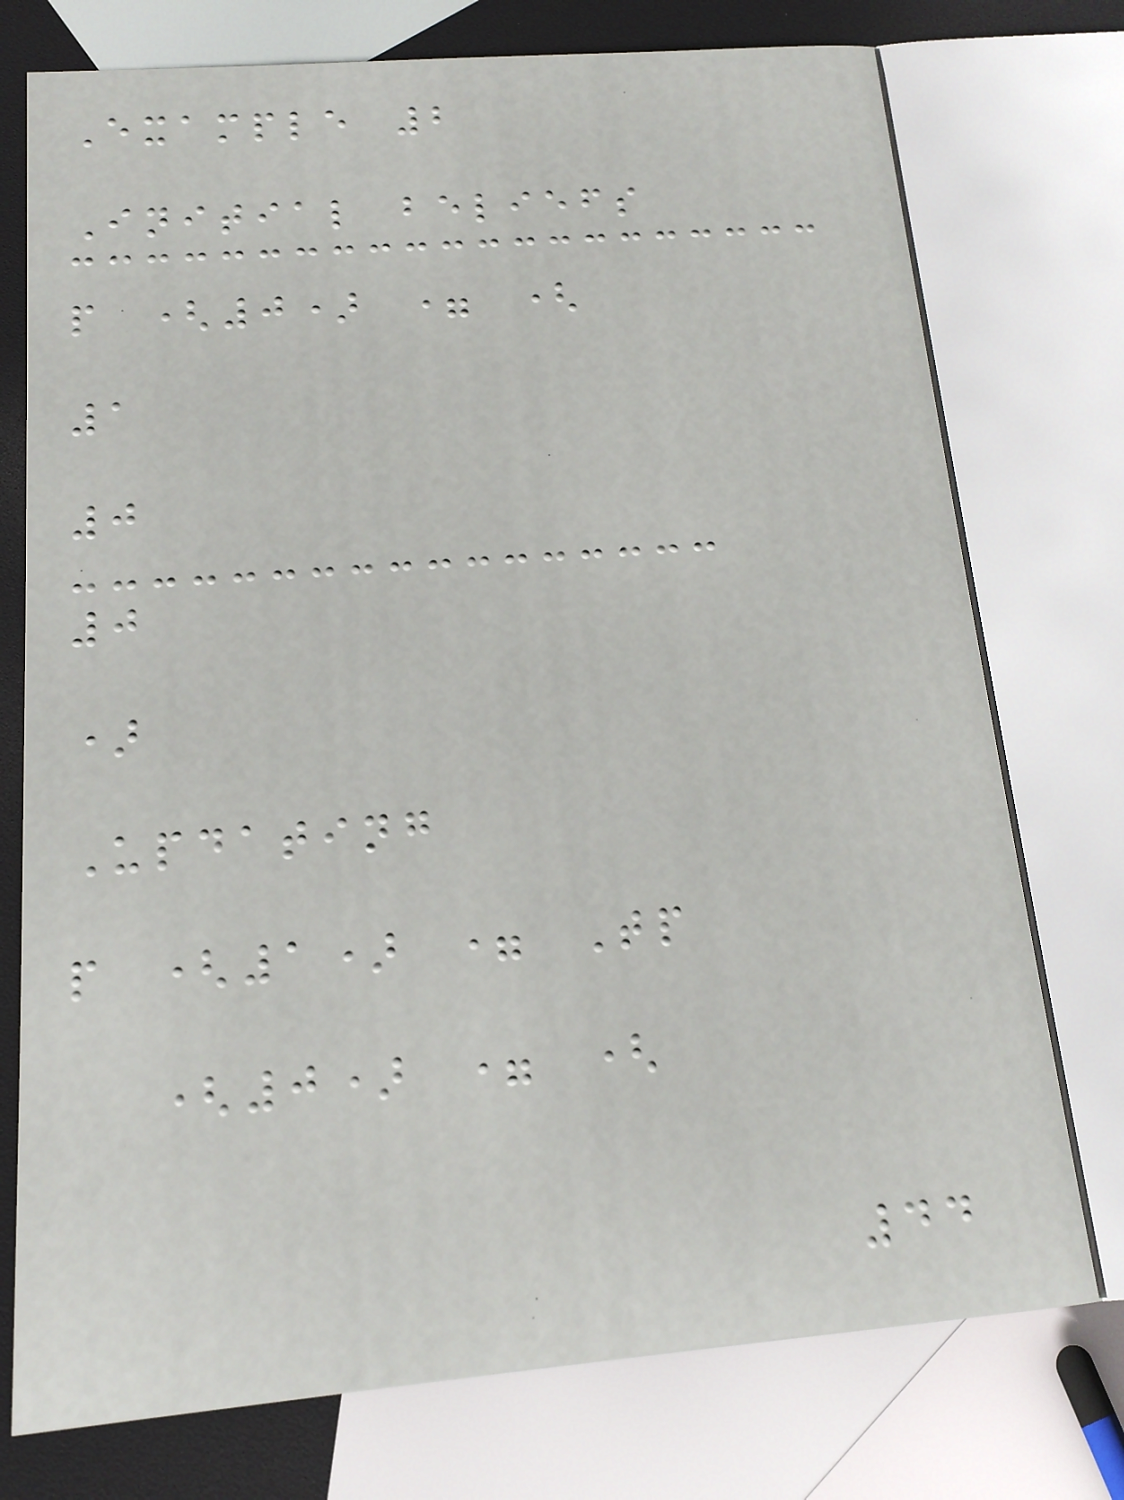Example 2
Initial beliefs
p (0) = (
1
0
0
)
Updating
p (1) = Tp
(0) = (
44
